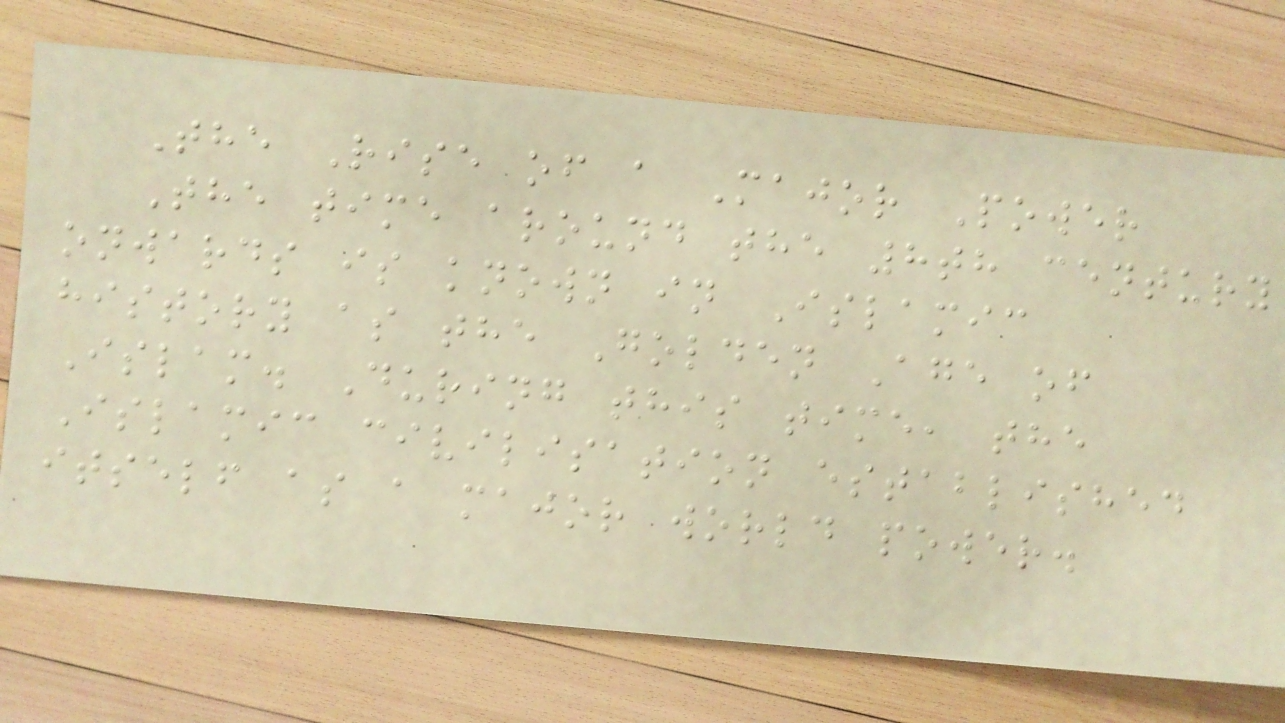The Rise of a Major Power
The time around the 8th century
onwards is known in Islamic
history as the Golden Age of
Islam. During this time, the
Islamic civilisation established
itself as a major world power.
